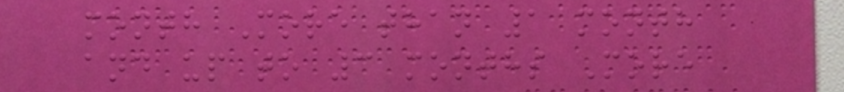month More than 1 month
and up to 3 months More
